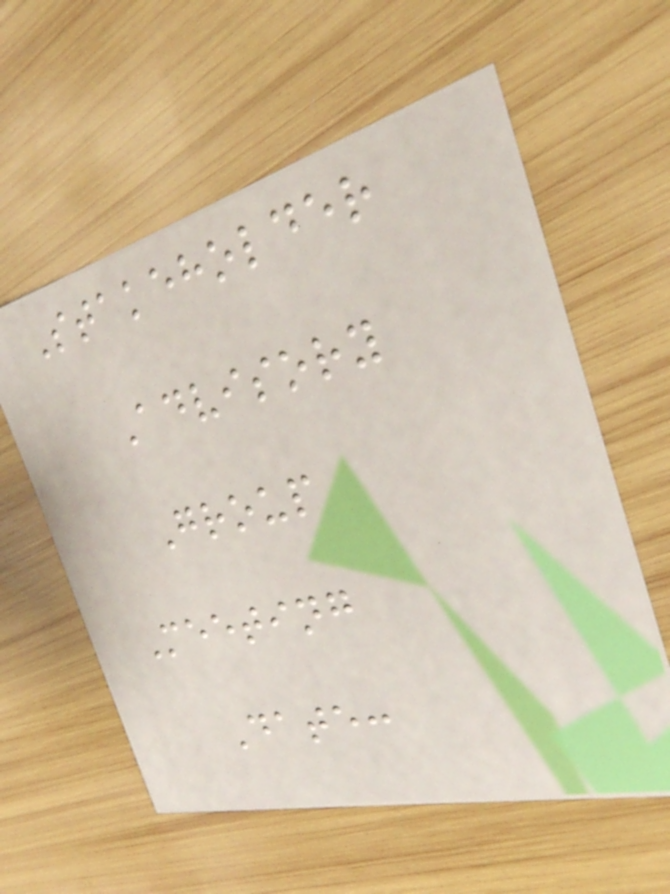Stakeholder
Advisory
Group
Meeting
Date:
